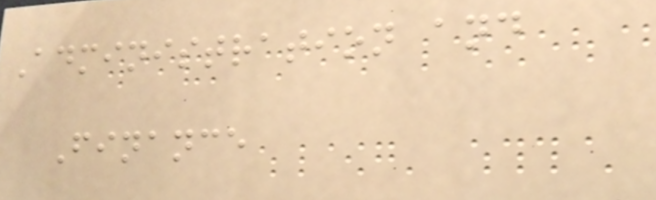Administration and
Finance
